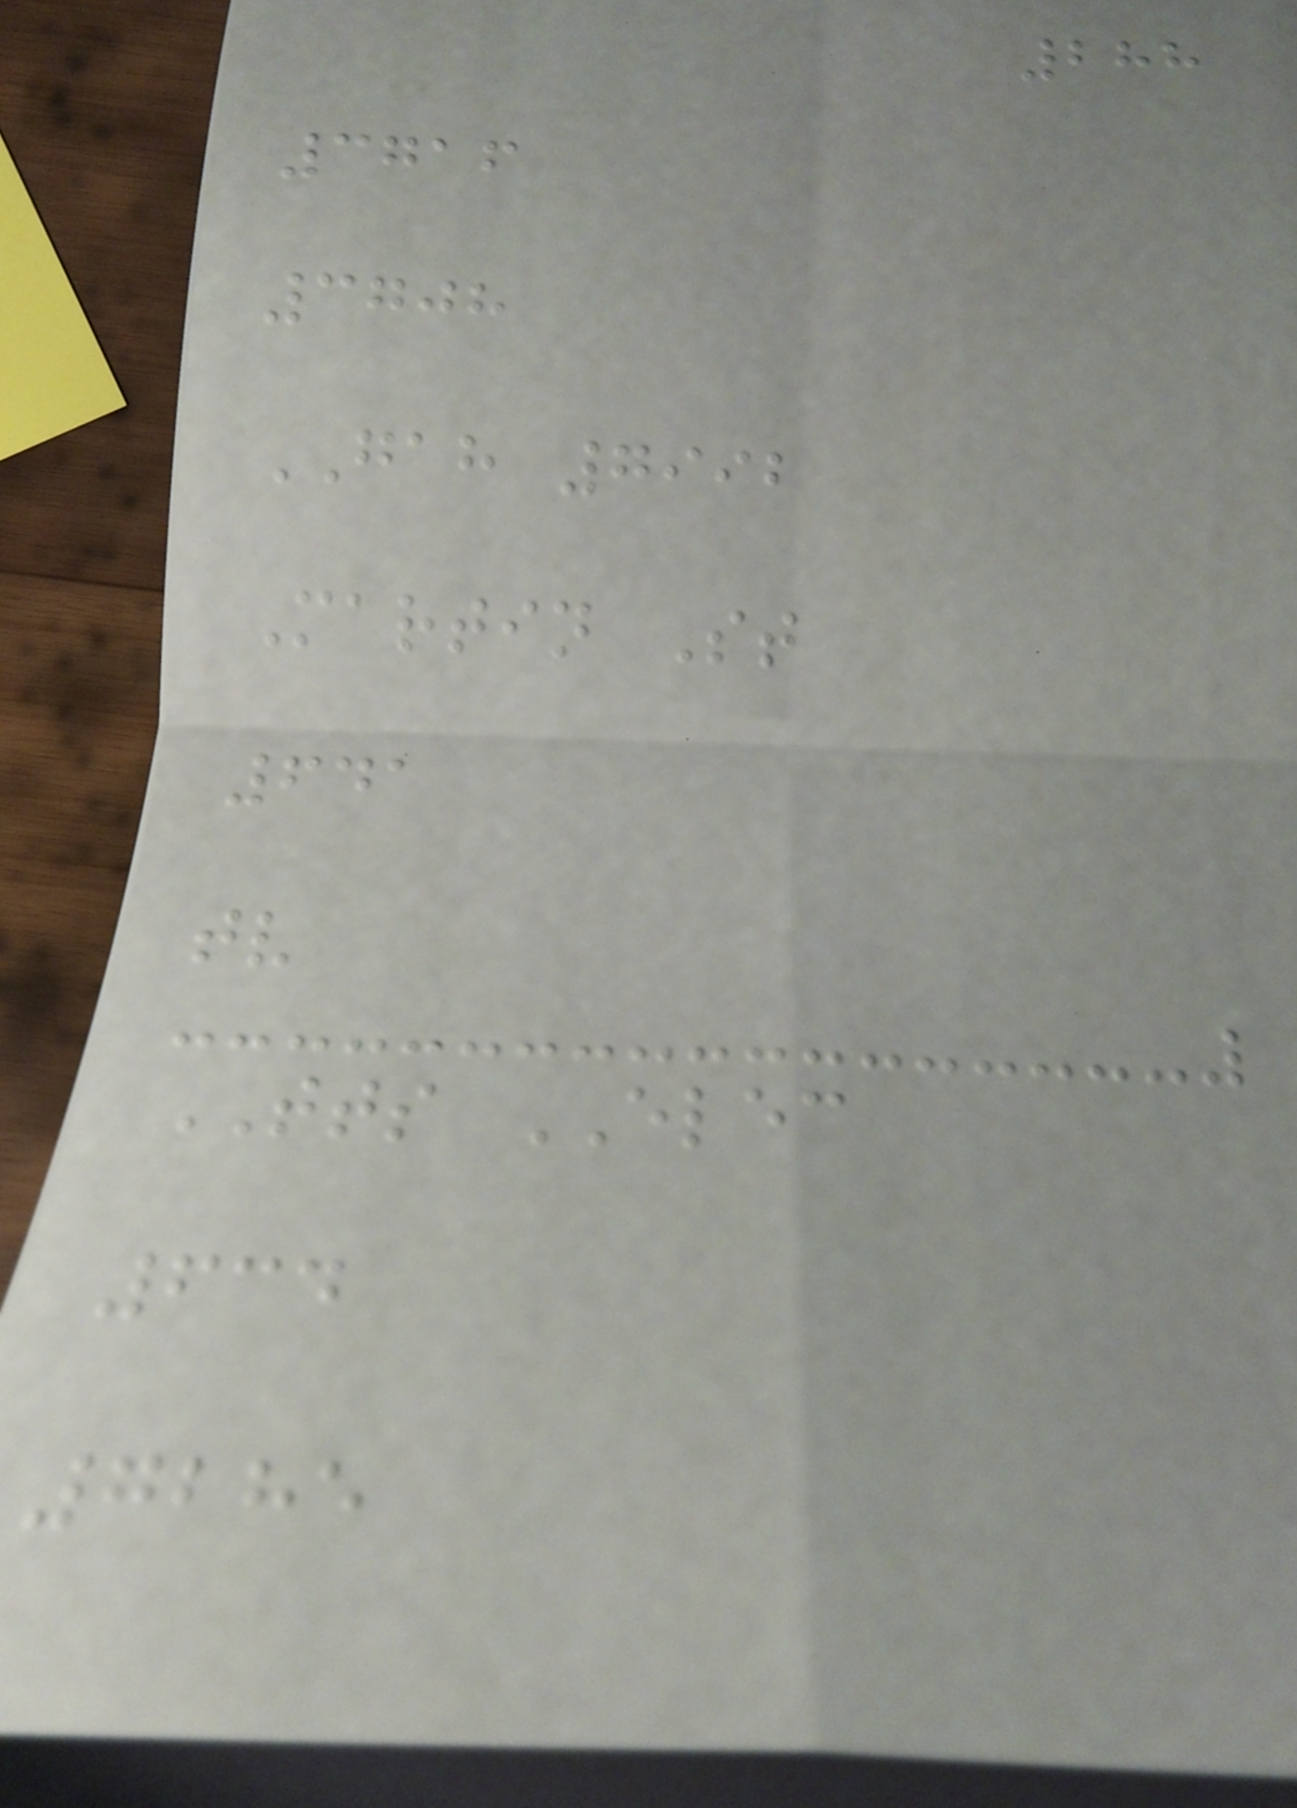288
3716
3708
GAH 7992
Martin St
641
tv
TTS ELEC
634
7285
